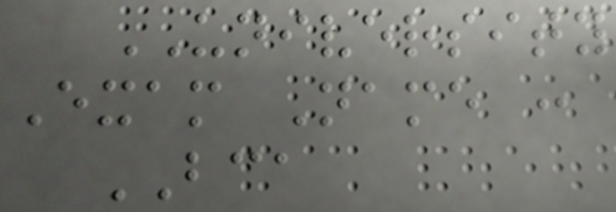UNIVERSITY
Exam Name :
BCA
